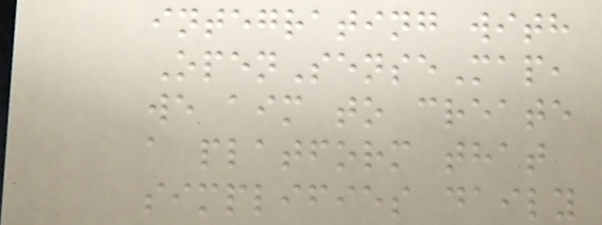integrating with
OpenSenseMap,
we aim to create
a platform that
simplifies daily
